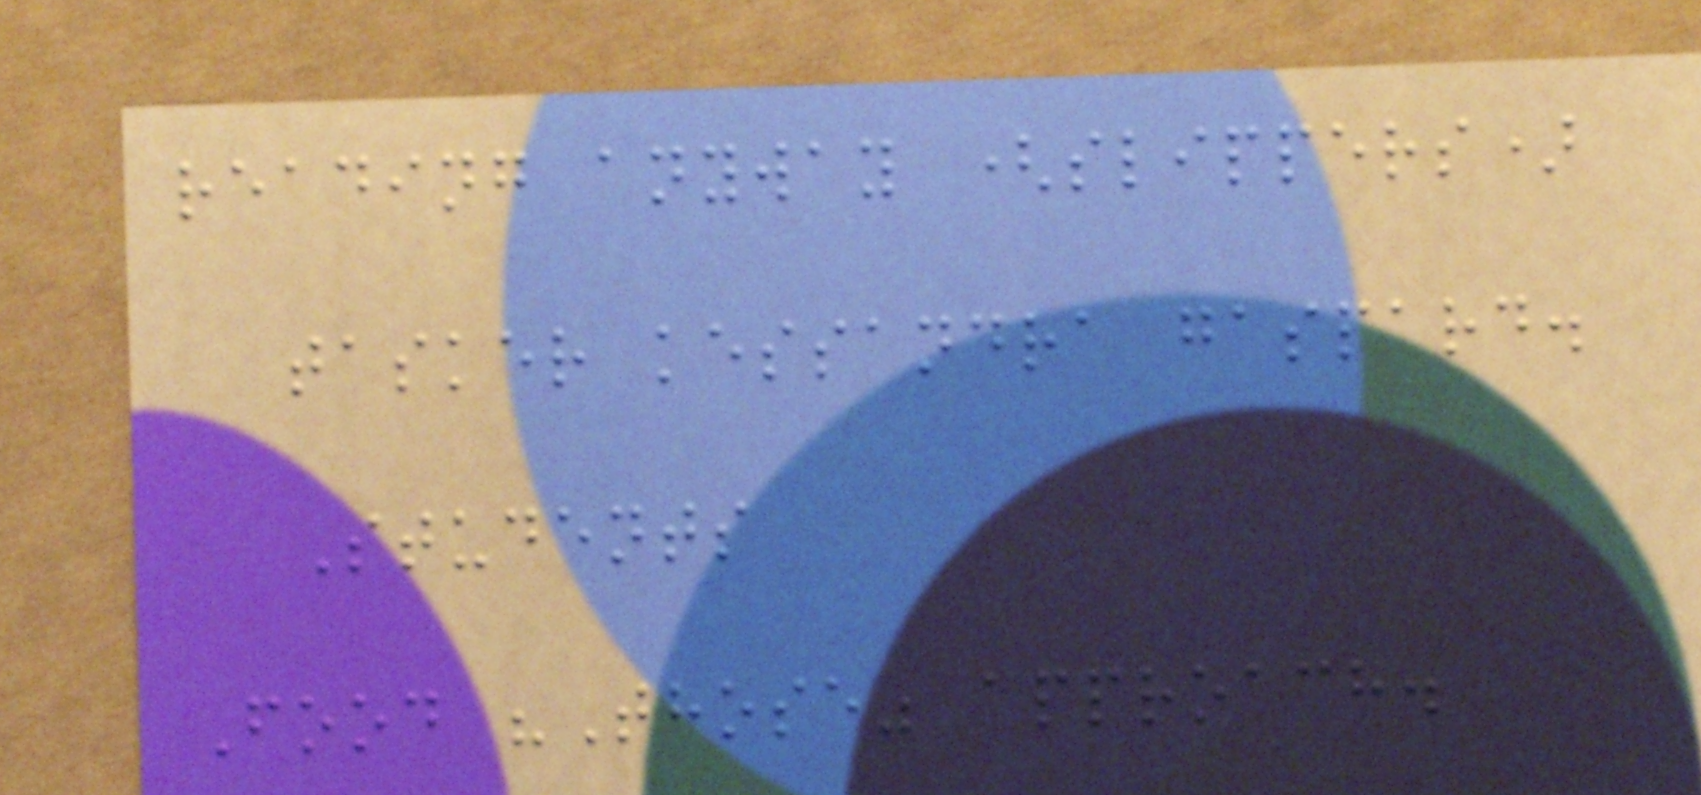reading anyway (slippers)
tasker kessandra gaspard.
Students
Food "Those" approach.
